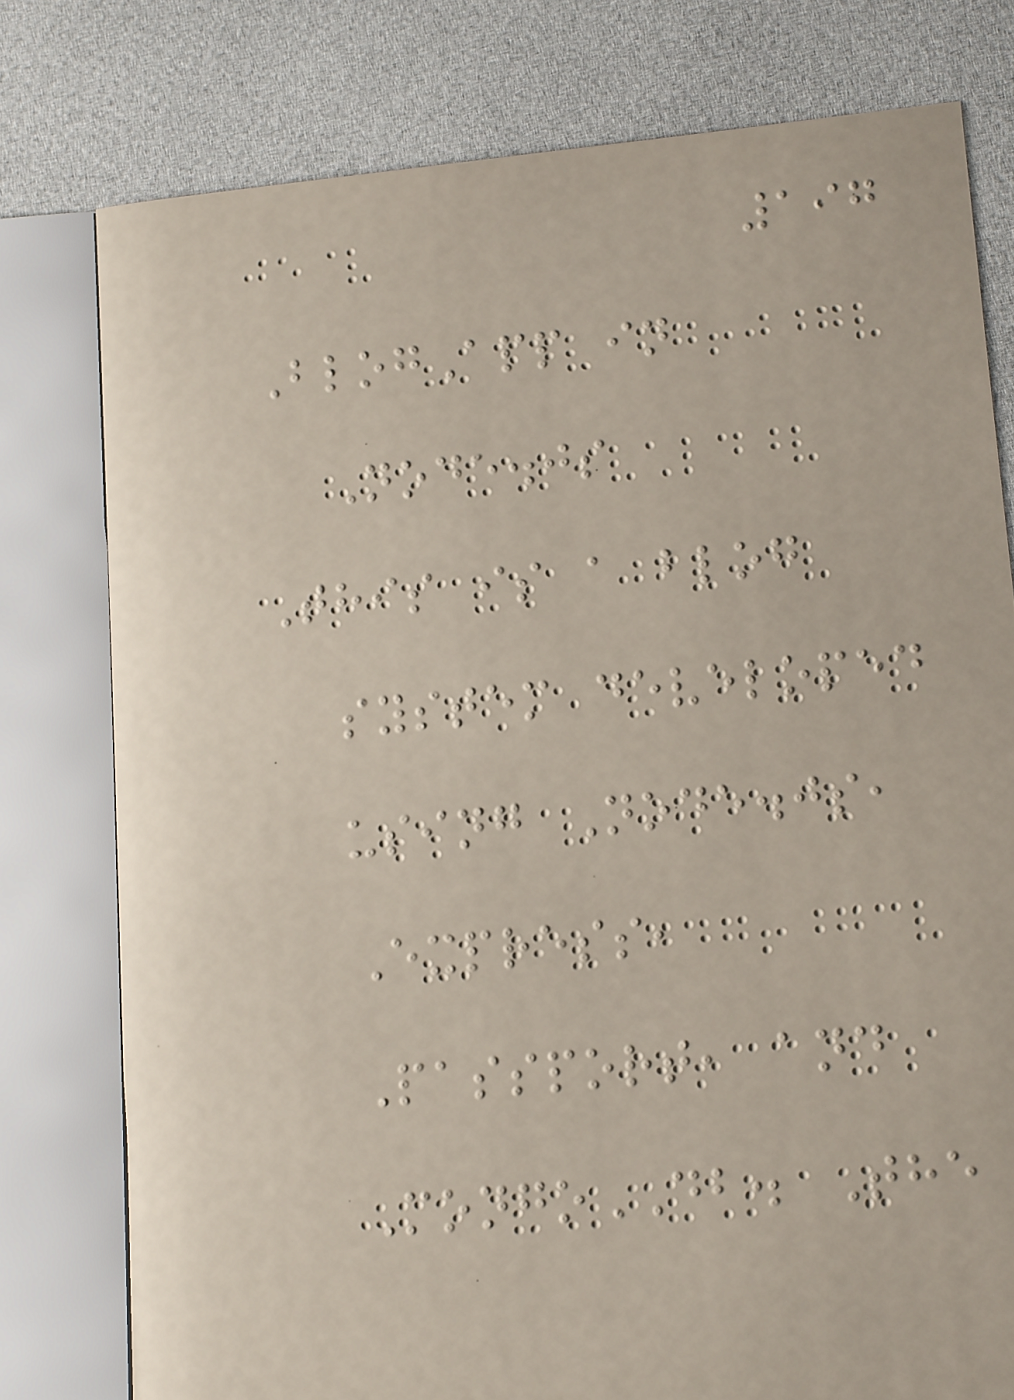197
BlogApp in
Node.js
This is a blog
system developed
using Node.js,
Express,
Passport, and
MongoDB. The
